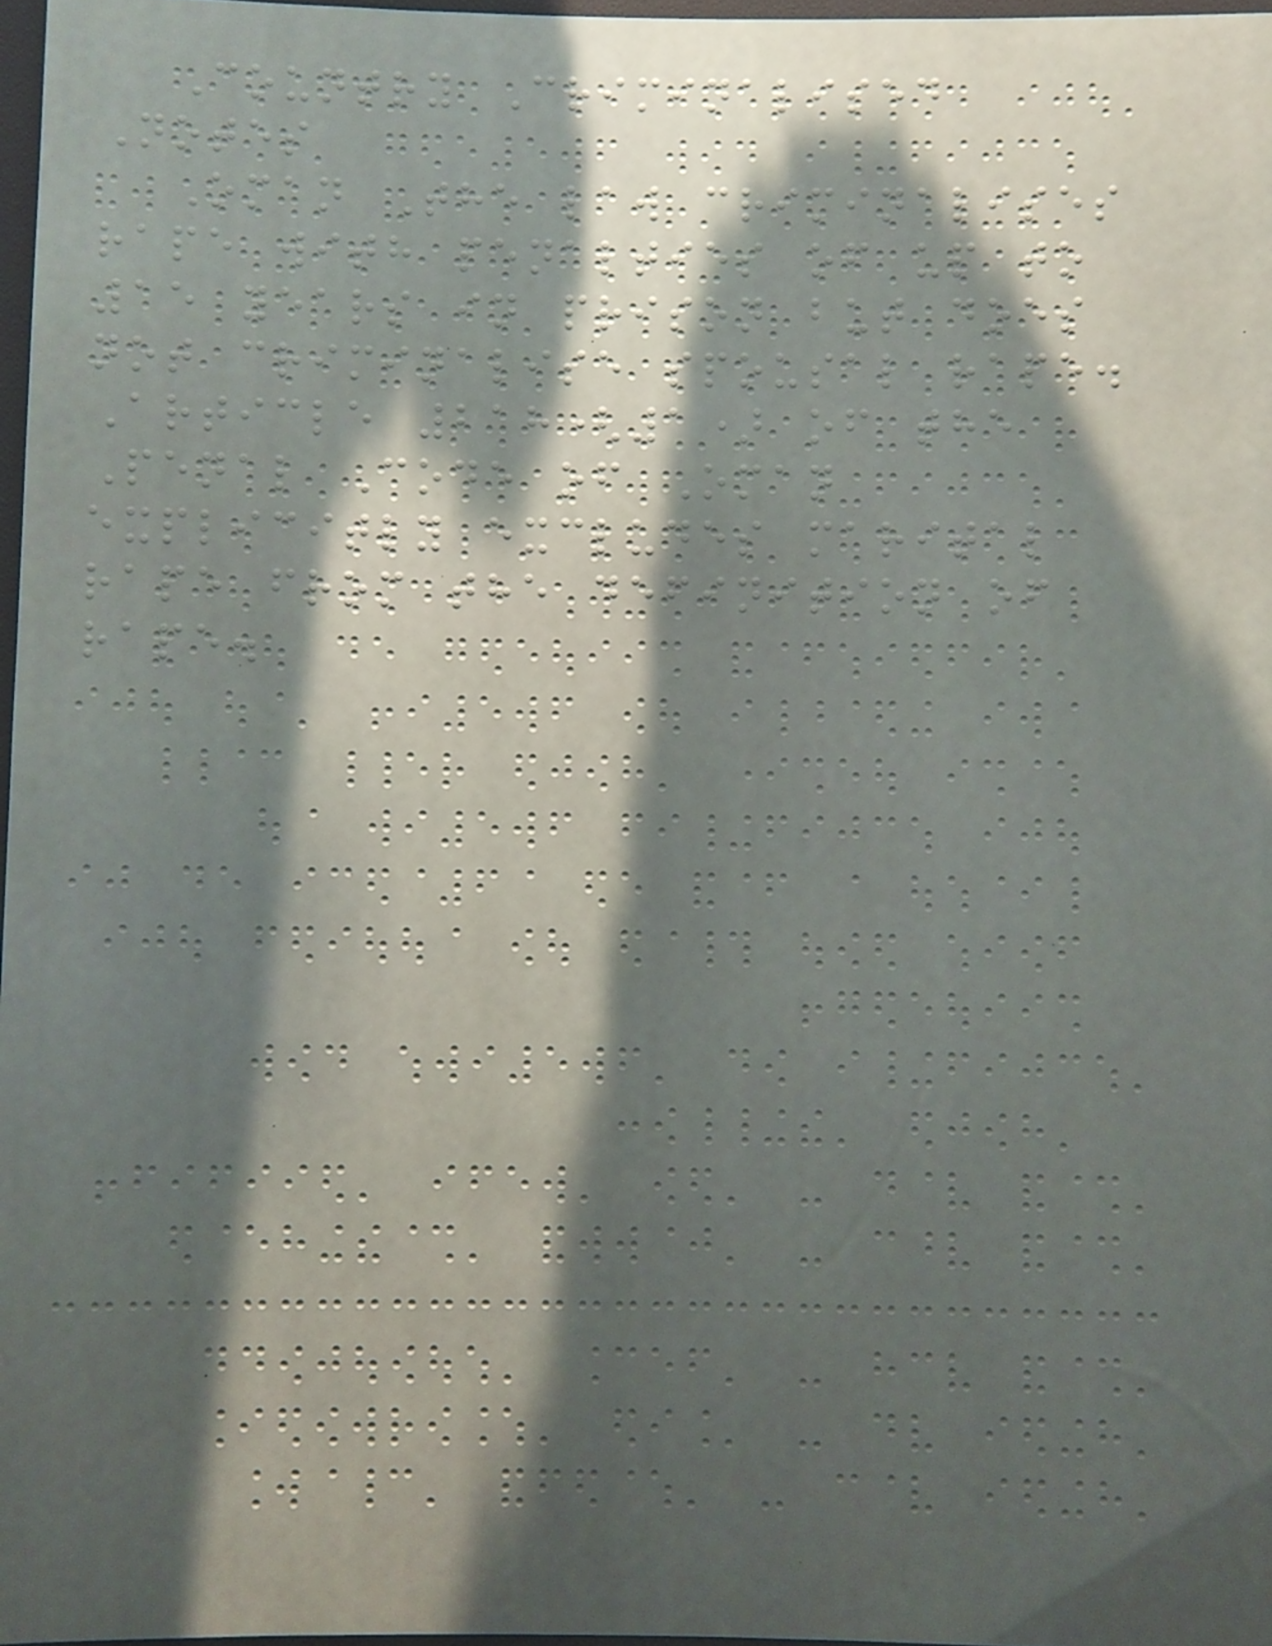Country Criminalised
Notes
Oman The law criminalises
rape with penalties of up to
15 years in prison but does
not criminalise spousal rape.
Article 218(1) of the
Penal Code of Oman
explicitly excludes marital
rape from the definition of
rape.
